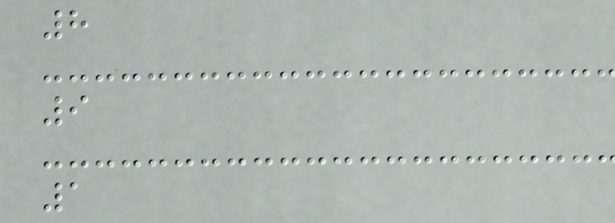8
9
1
